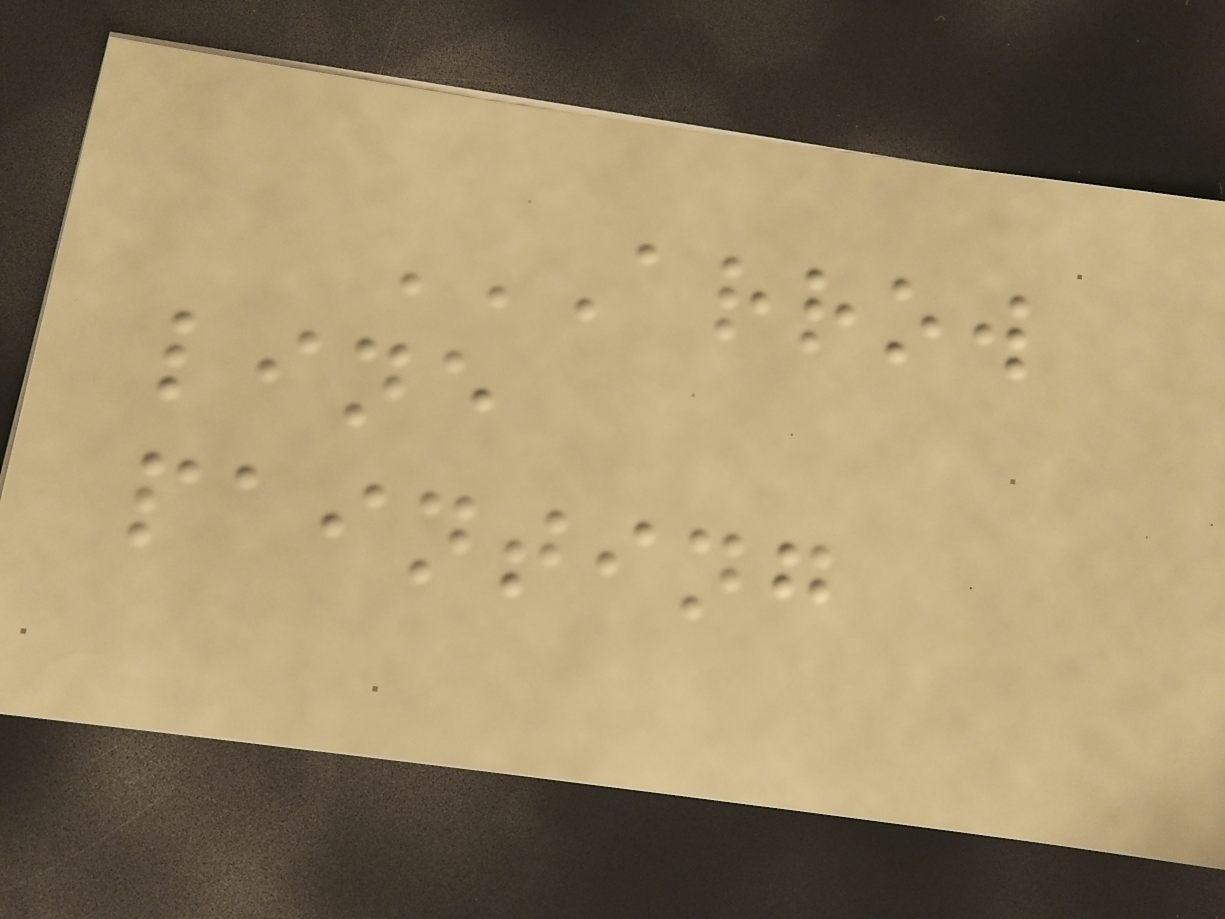ARROW
LINE
PAINTING
